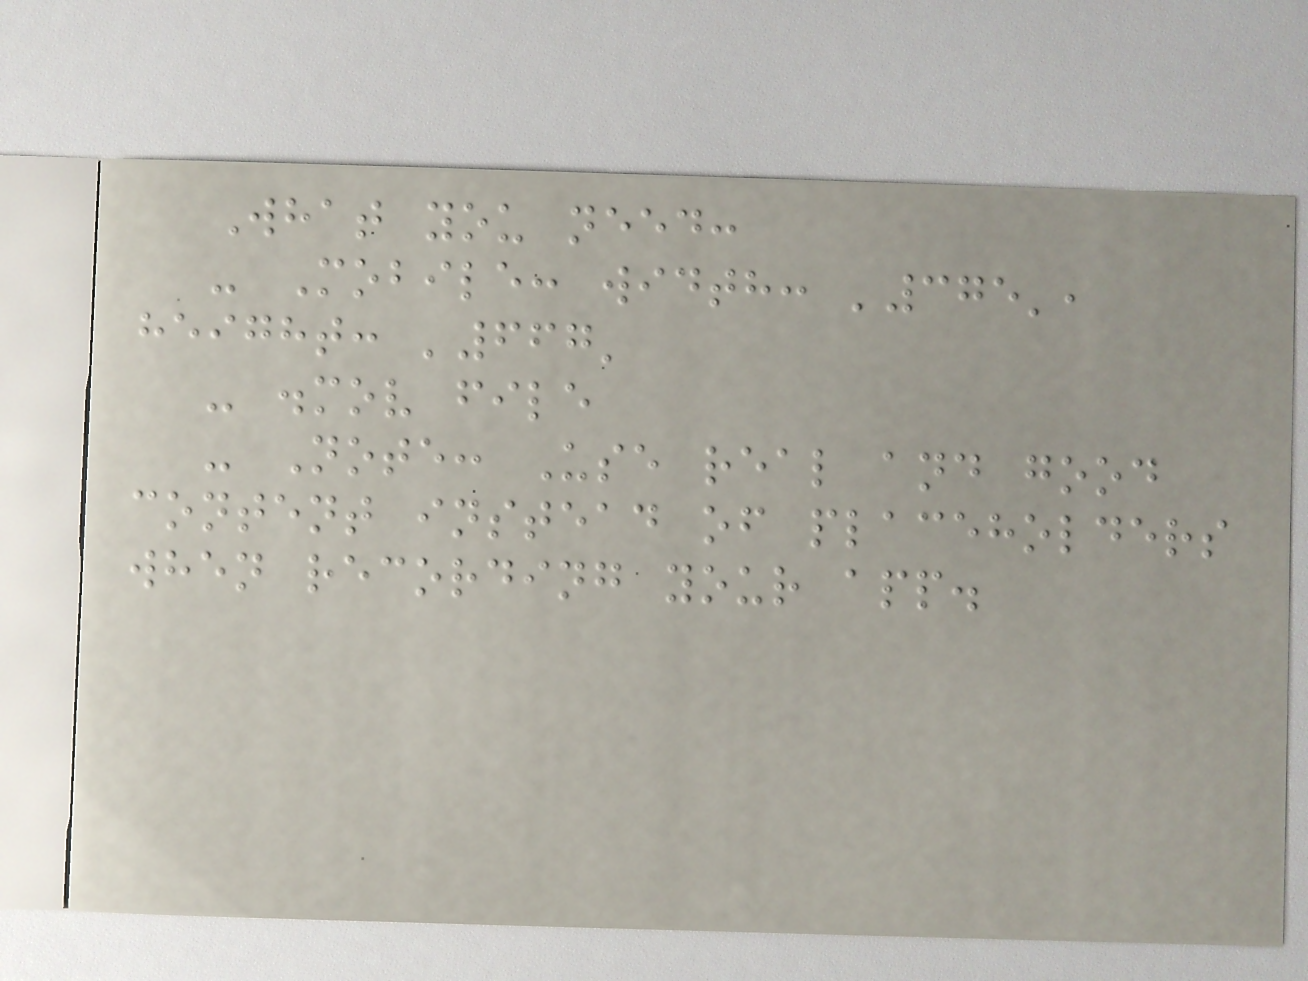What you need:
- Mobile: width: '375',
height: '667'
- .mov file
- Note: Use real and good
content instead of placeholders
when recording your app.
